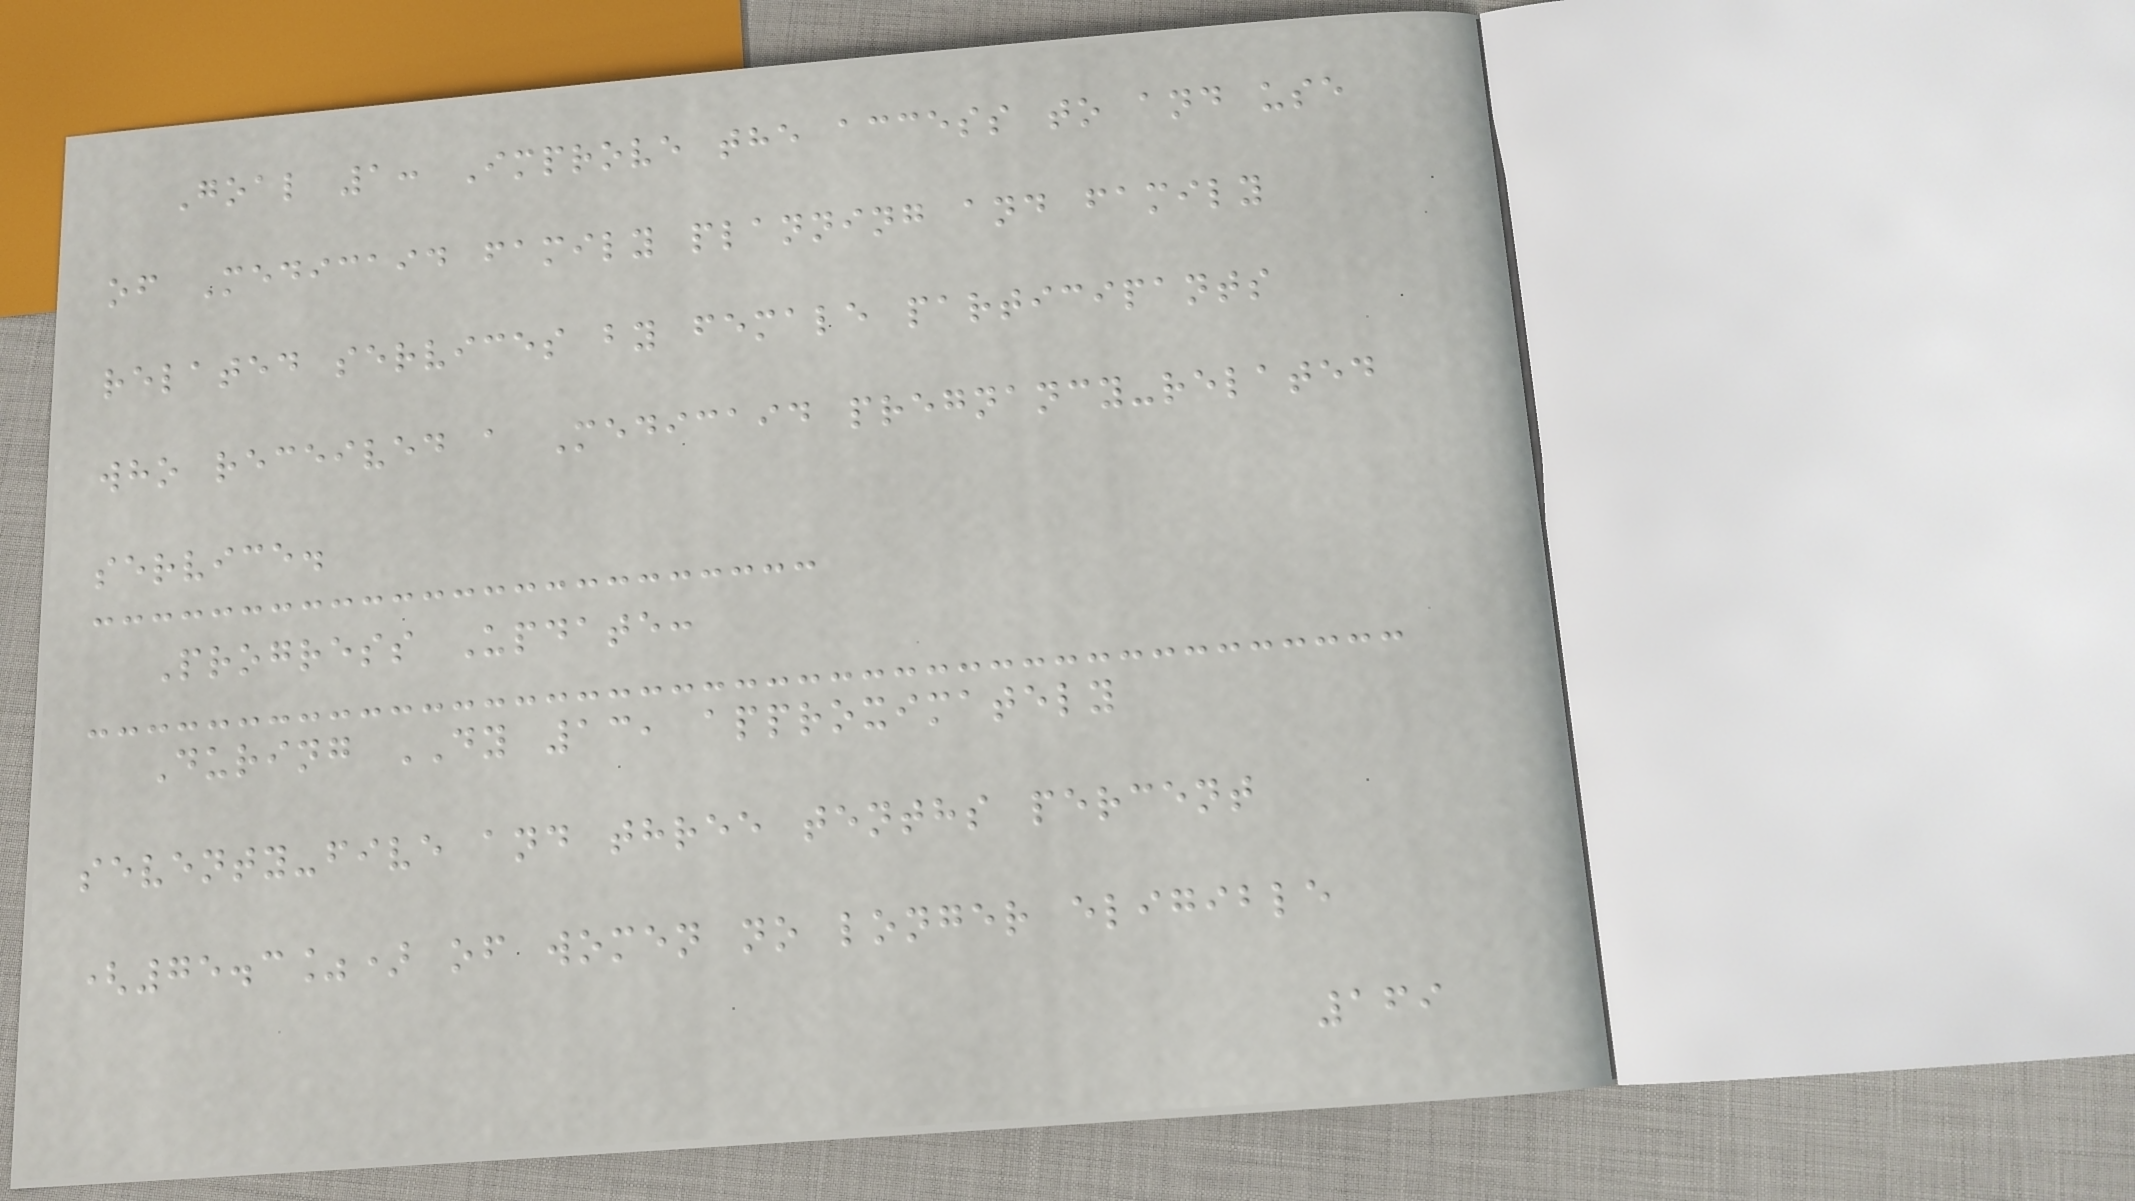Goal 1: Improve the access to and use
of Medicaid family planning and family
related services by female participants
who received a Medicaid pregnancy-related
service.
Progress Update:
During DY 13, approximately
seventy-five and three tenths percent
(75.3%) of women no longer eligible
169
